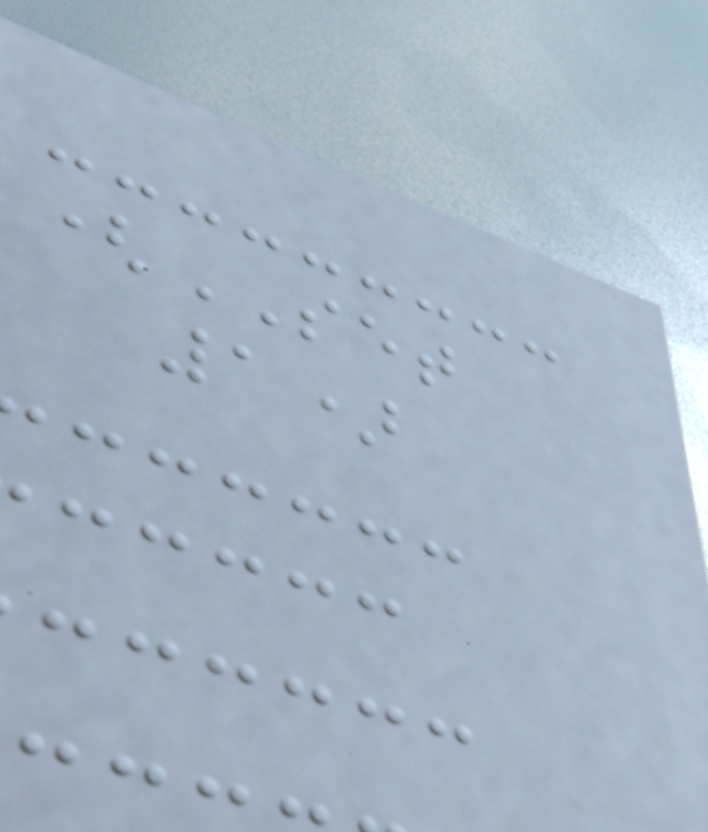(SET
1)
